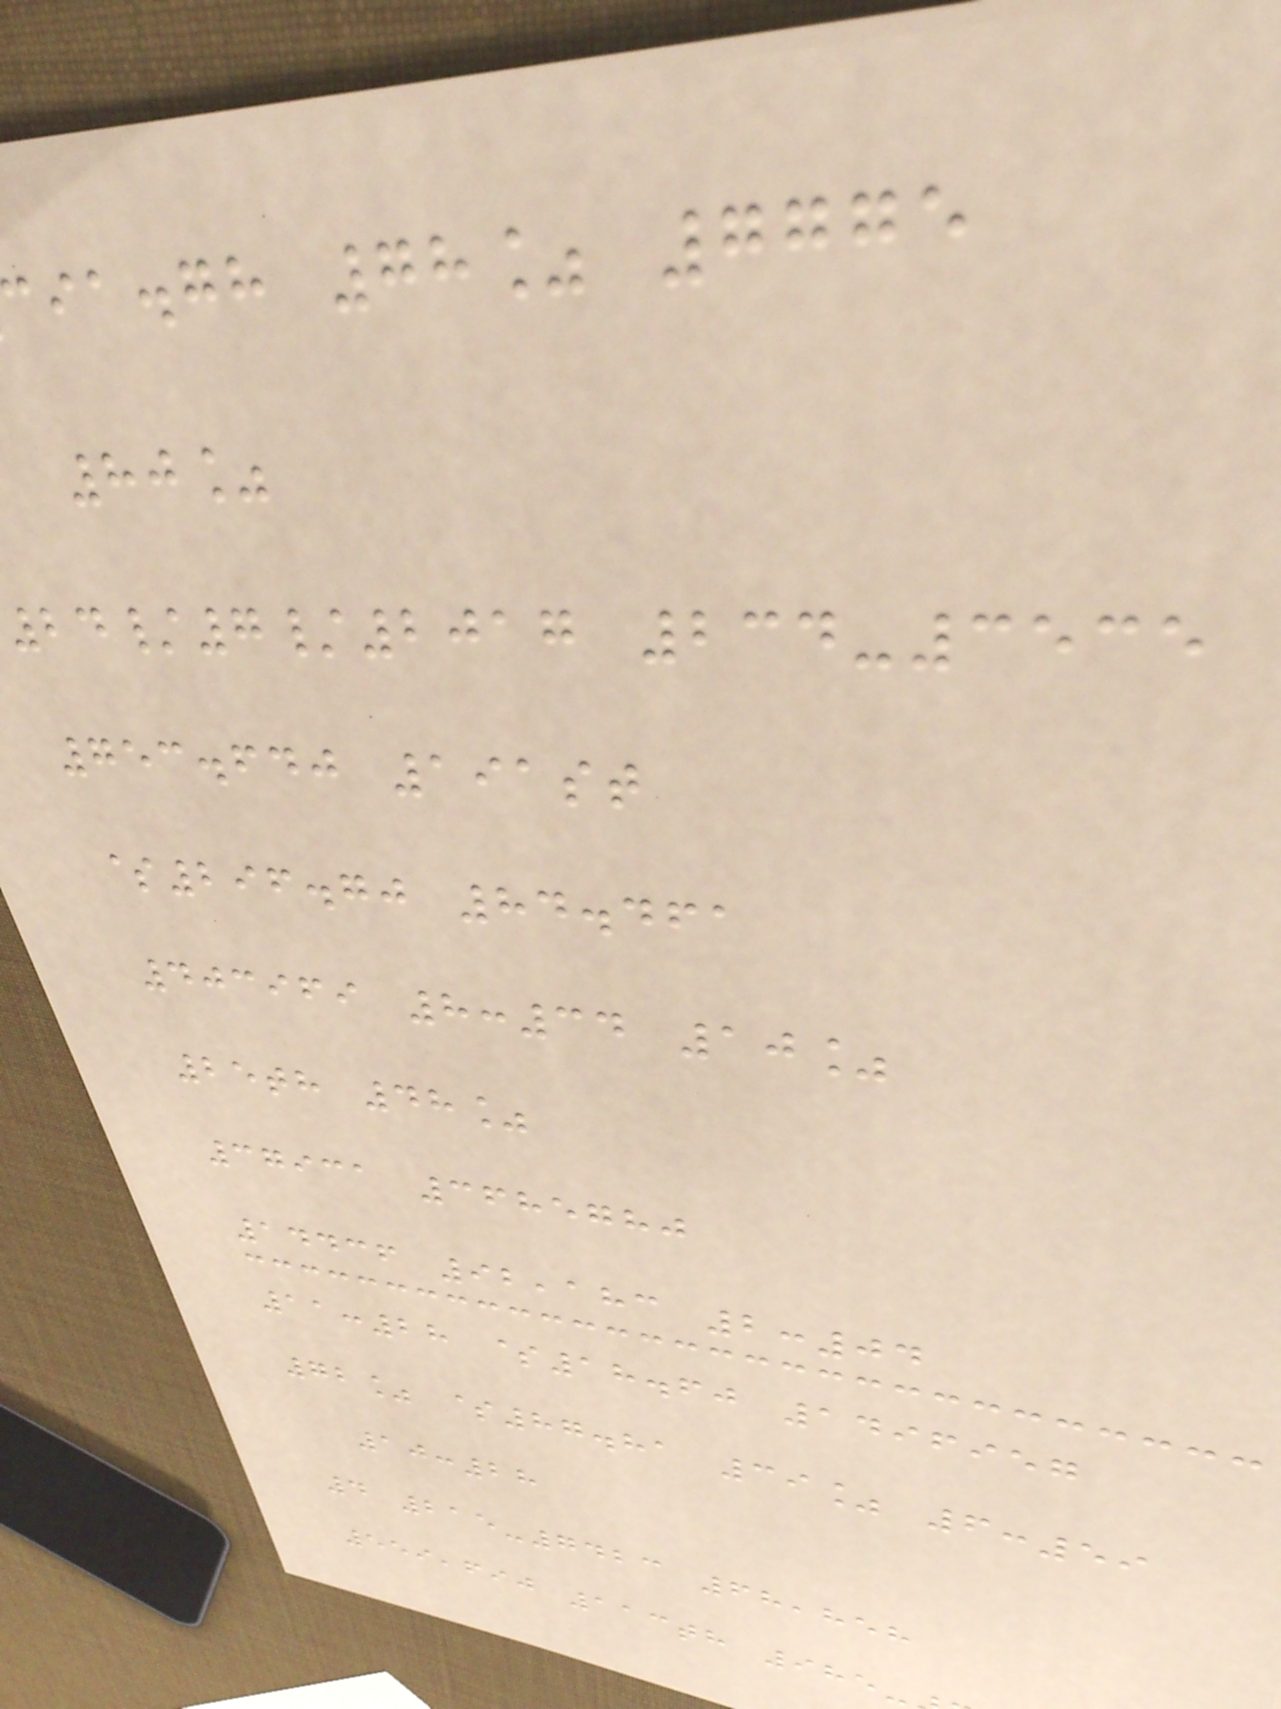cia.gh 78% 7775
80%
24/7/2017 234-3535
753.640 191st
$296.70 84.461
403969 8:34 10%
25th 48%
37931 3685780
14436 92,183 2:04
11:28 $18.60 1496957
72% $87.81 39% 6:59
10:28
4 215-7423 68,858
559,690 113th 985-
